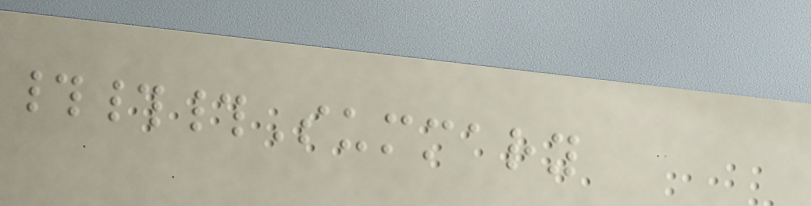###Summary
